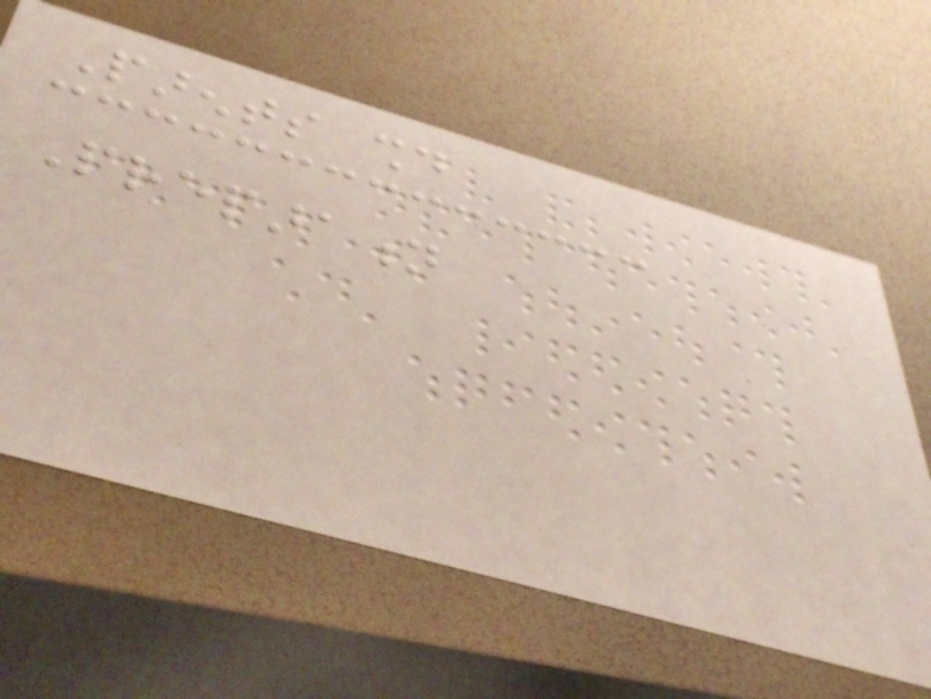Parents should
Preparation
